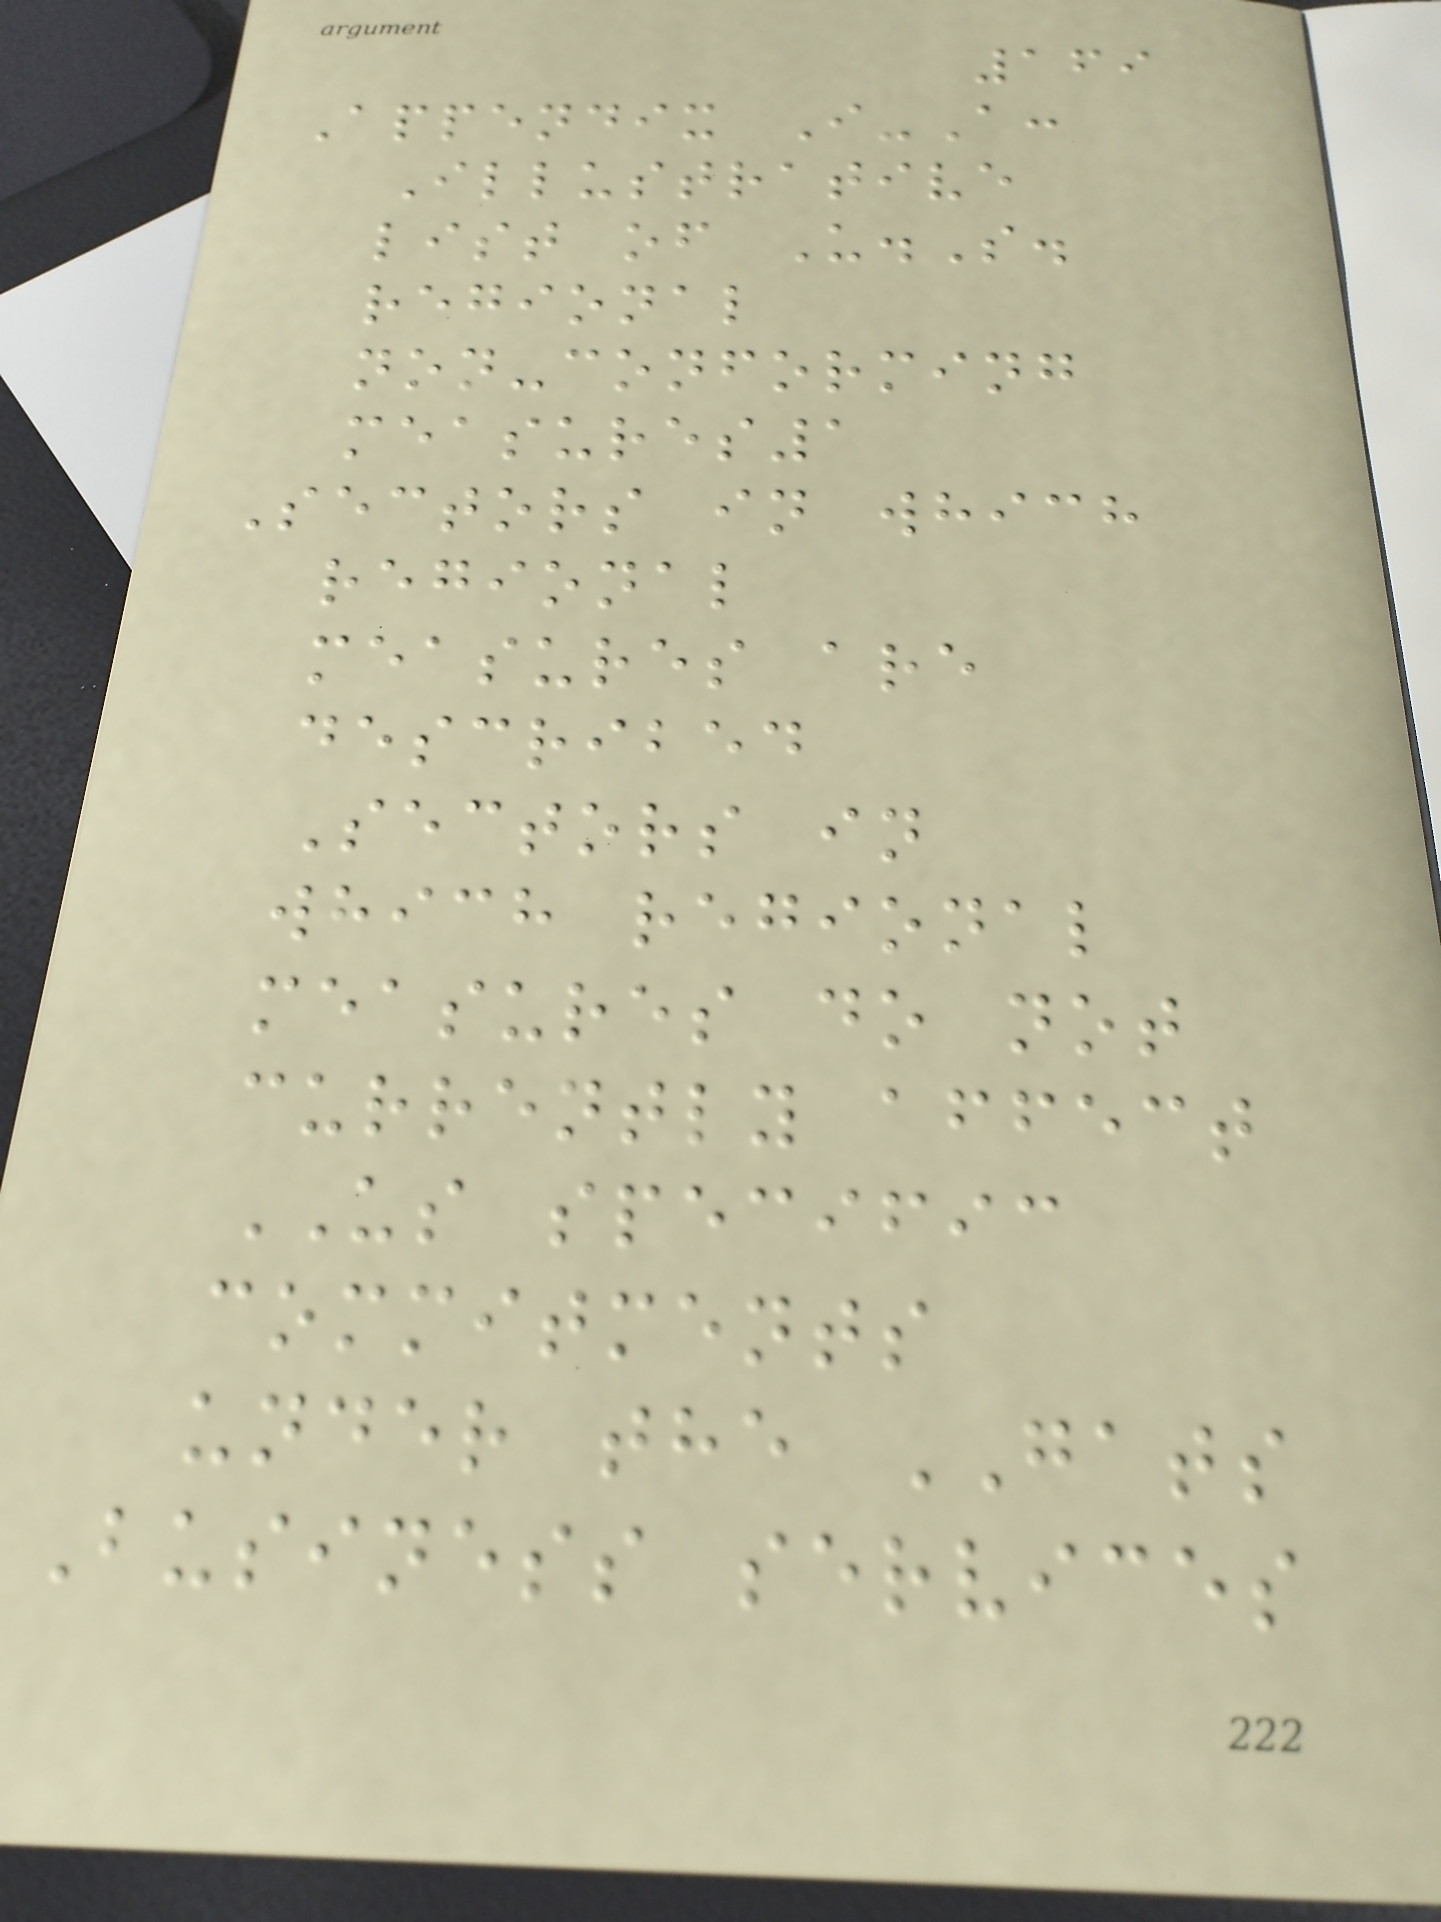169
Appendix I-A:
Illustrative
list of U.S.
regional
non-conforming
measures1
Sectors in which
regional
measures are
described
Sectors in
which regional
measures do not
currently affect
US specific
commitments
under the GATS
Business services
